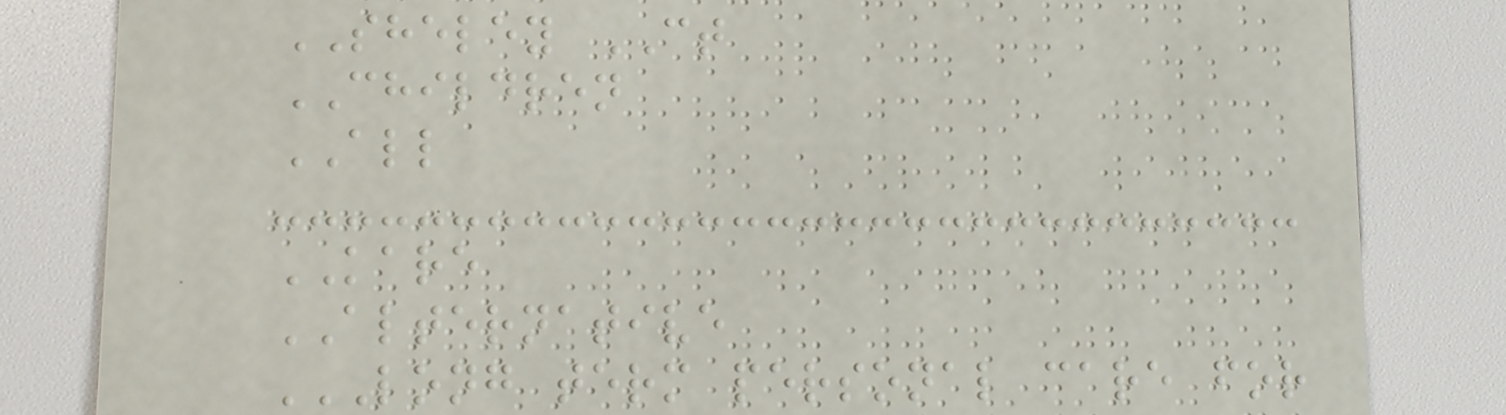SHELEY CT
CHILDREN
ALL
KARE
ALTERNATIVE
LONG TERM PERSONAL CARE FOR
